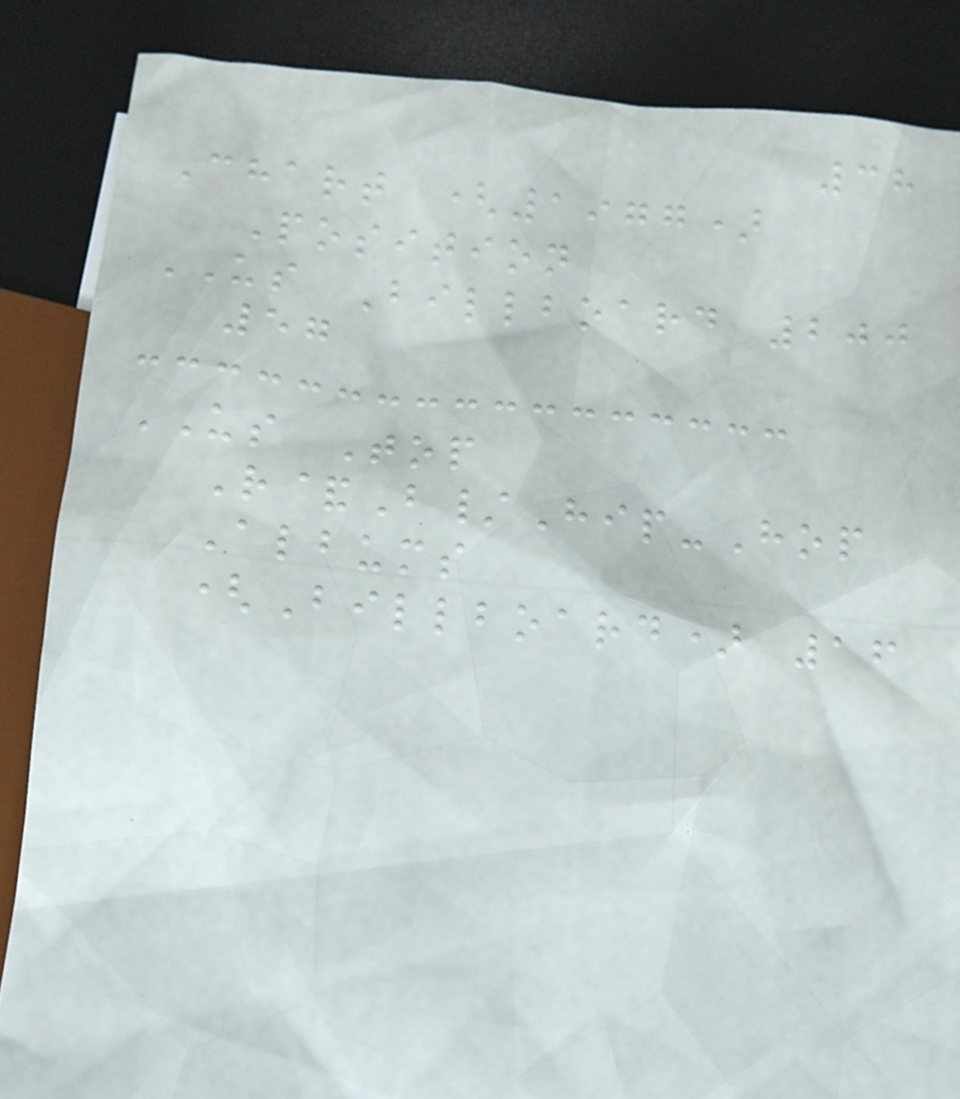38
Chart (1977)
Position
US Billboard 200
57
US Top
R&B/Hip-Hop
Albums
(Billboard) 16
